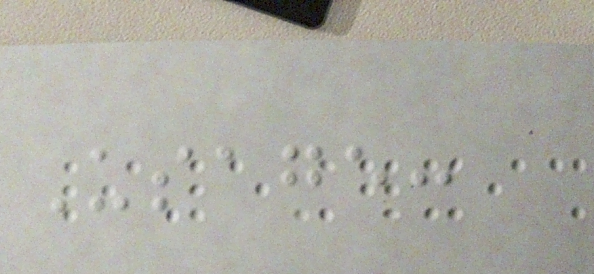Usage:
